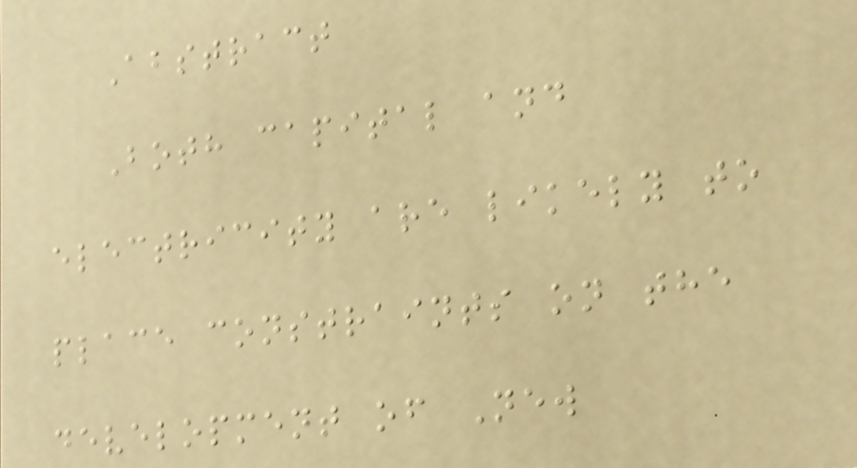Abstract
Both capital and
electricity are likely to
place constraints on the
development of New
